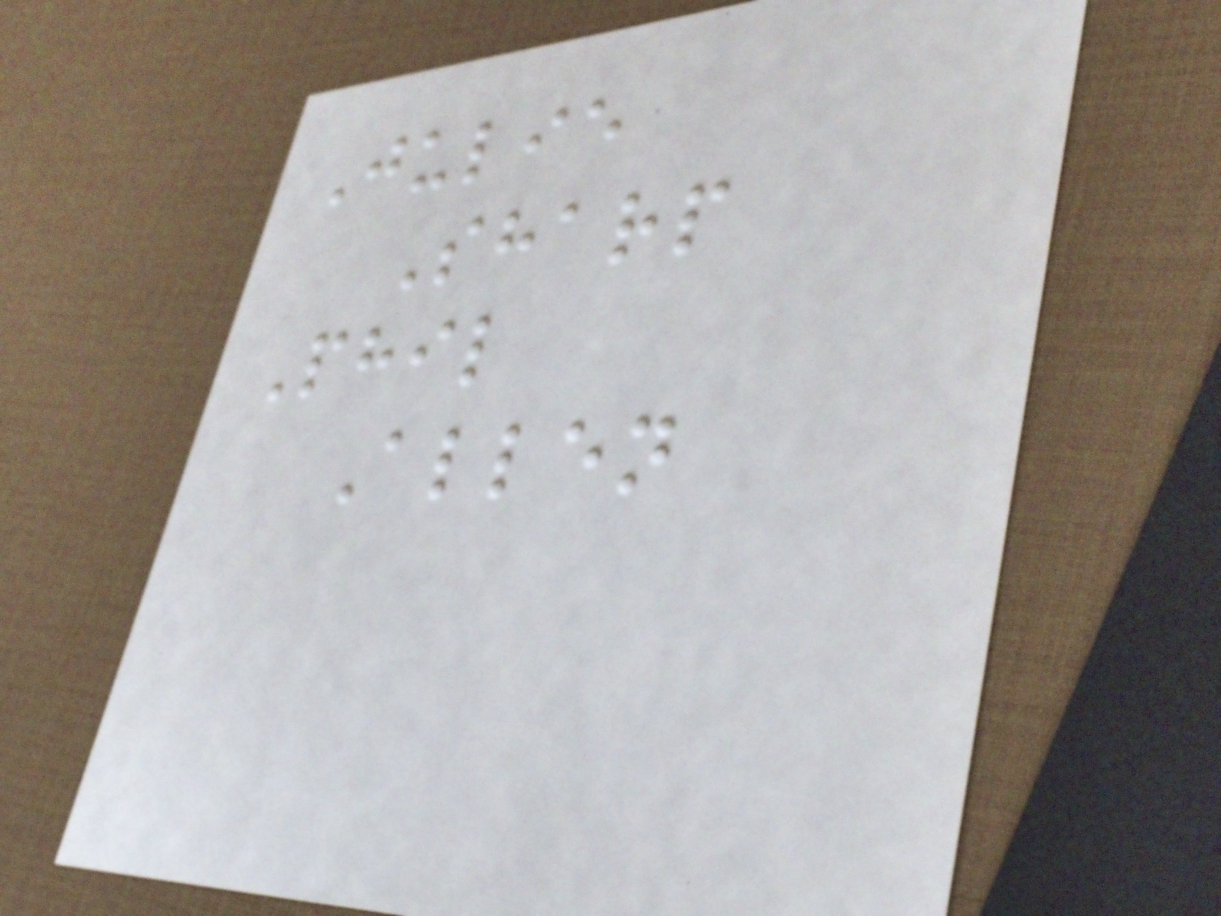Julie
Sharp
Phil
Allen
